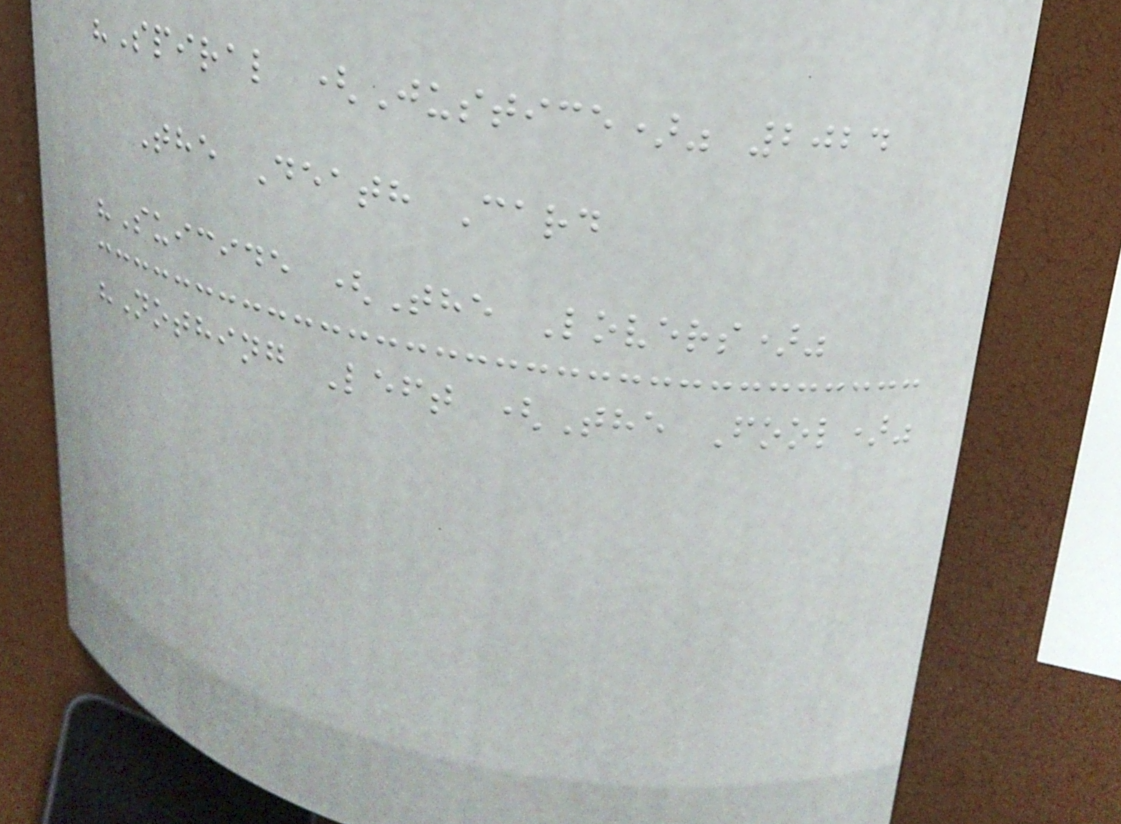"Spiral (Justice)" 2024
The Death Card
"Suicide (The Lovers)"
"Nothing Left (The Fool)"
